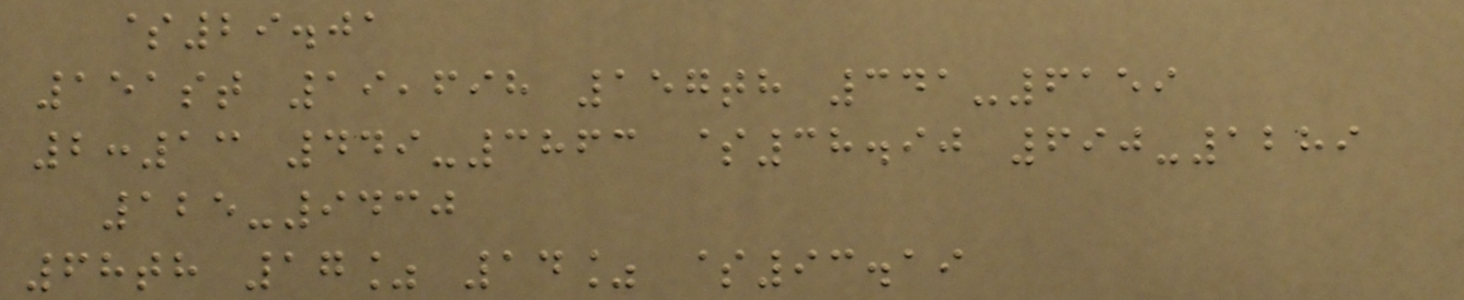$29.01
151st 19,698 157th 341-6159
2:13 449-3863 $38.90 690-1289
125-9430
68th 17% 14% $93.19
